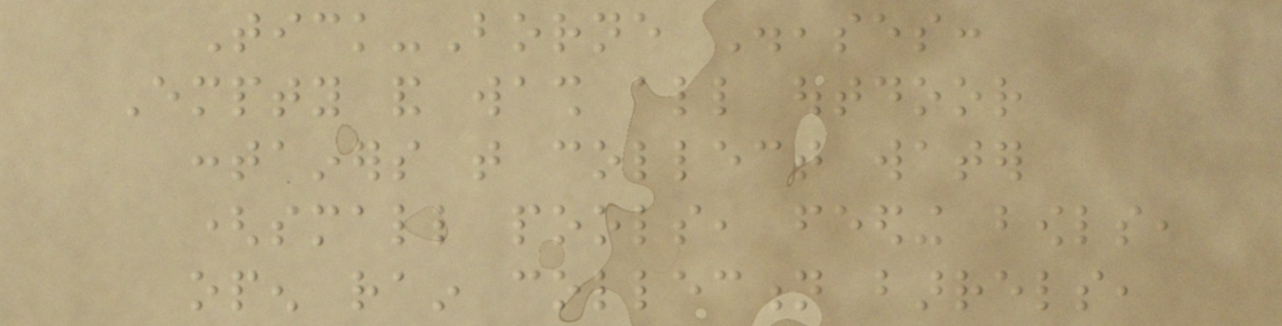Tick-Borne Diseases:
Empty and wash all outdoor
containers that collect water
(small pools, feeding bowls,
open rain collection barrels,
